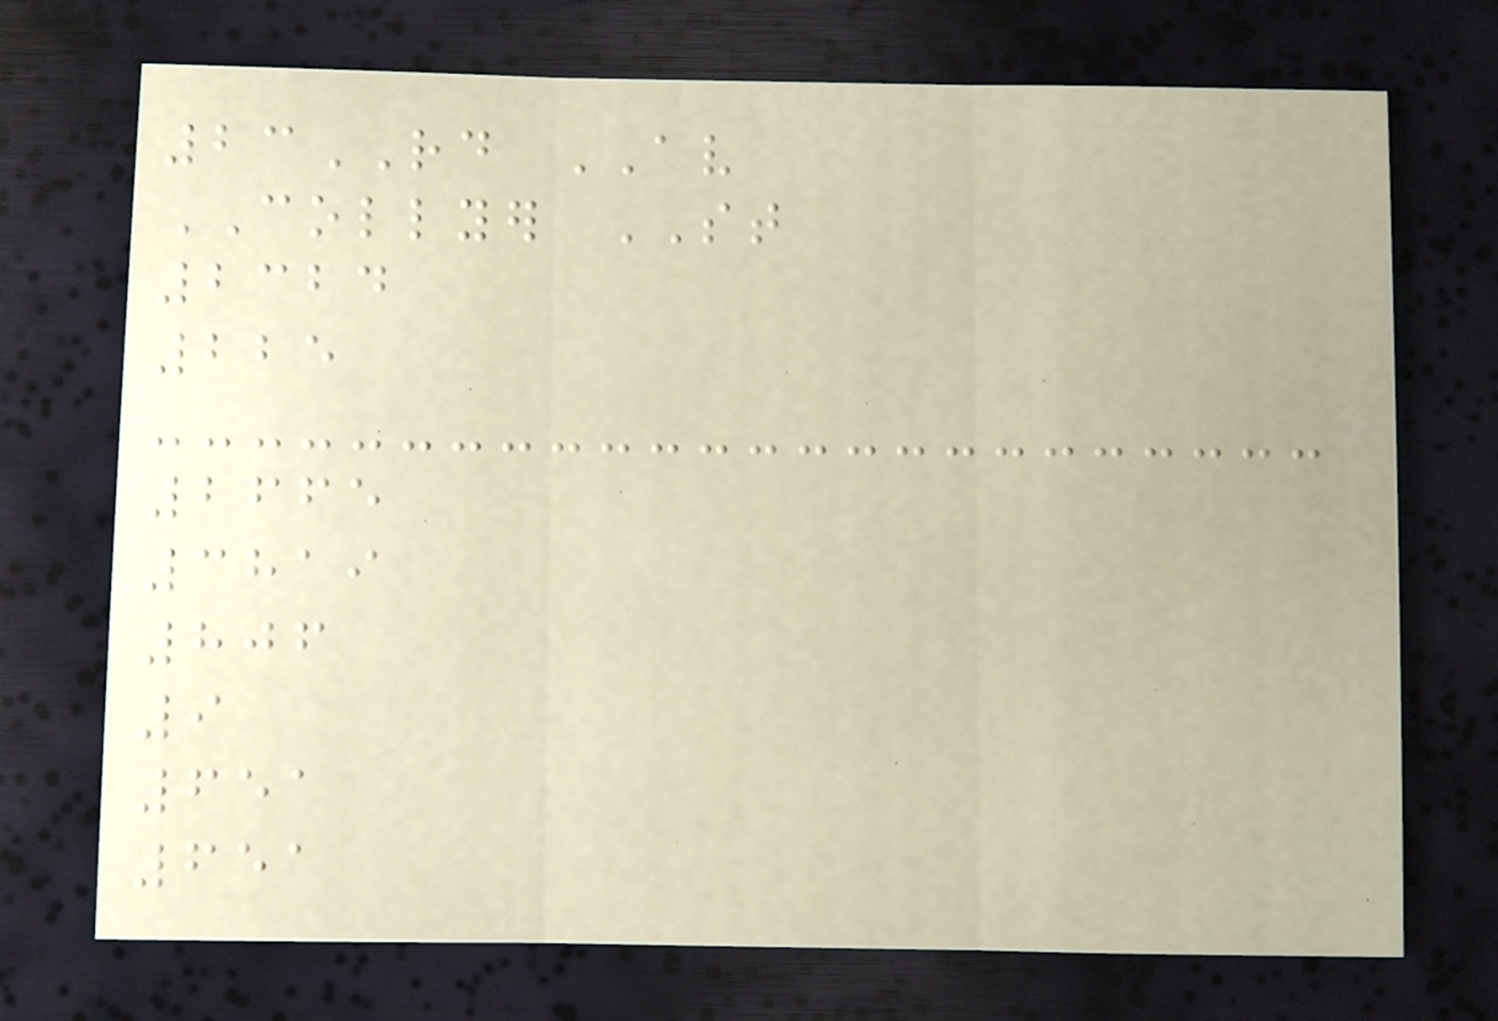23RD AV
COLLYER ST
2324
225
2665
3819
806
9
651
651
